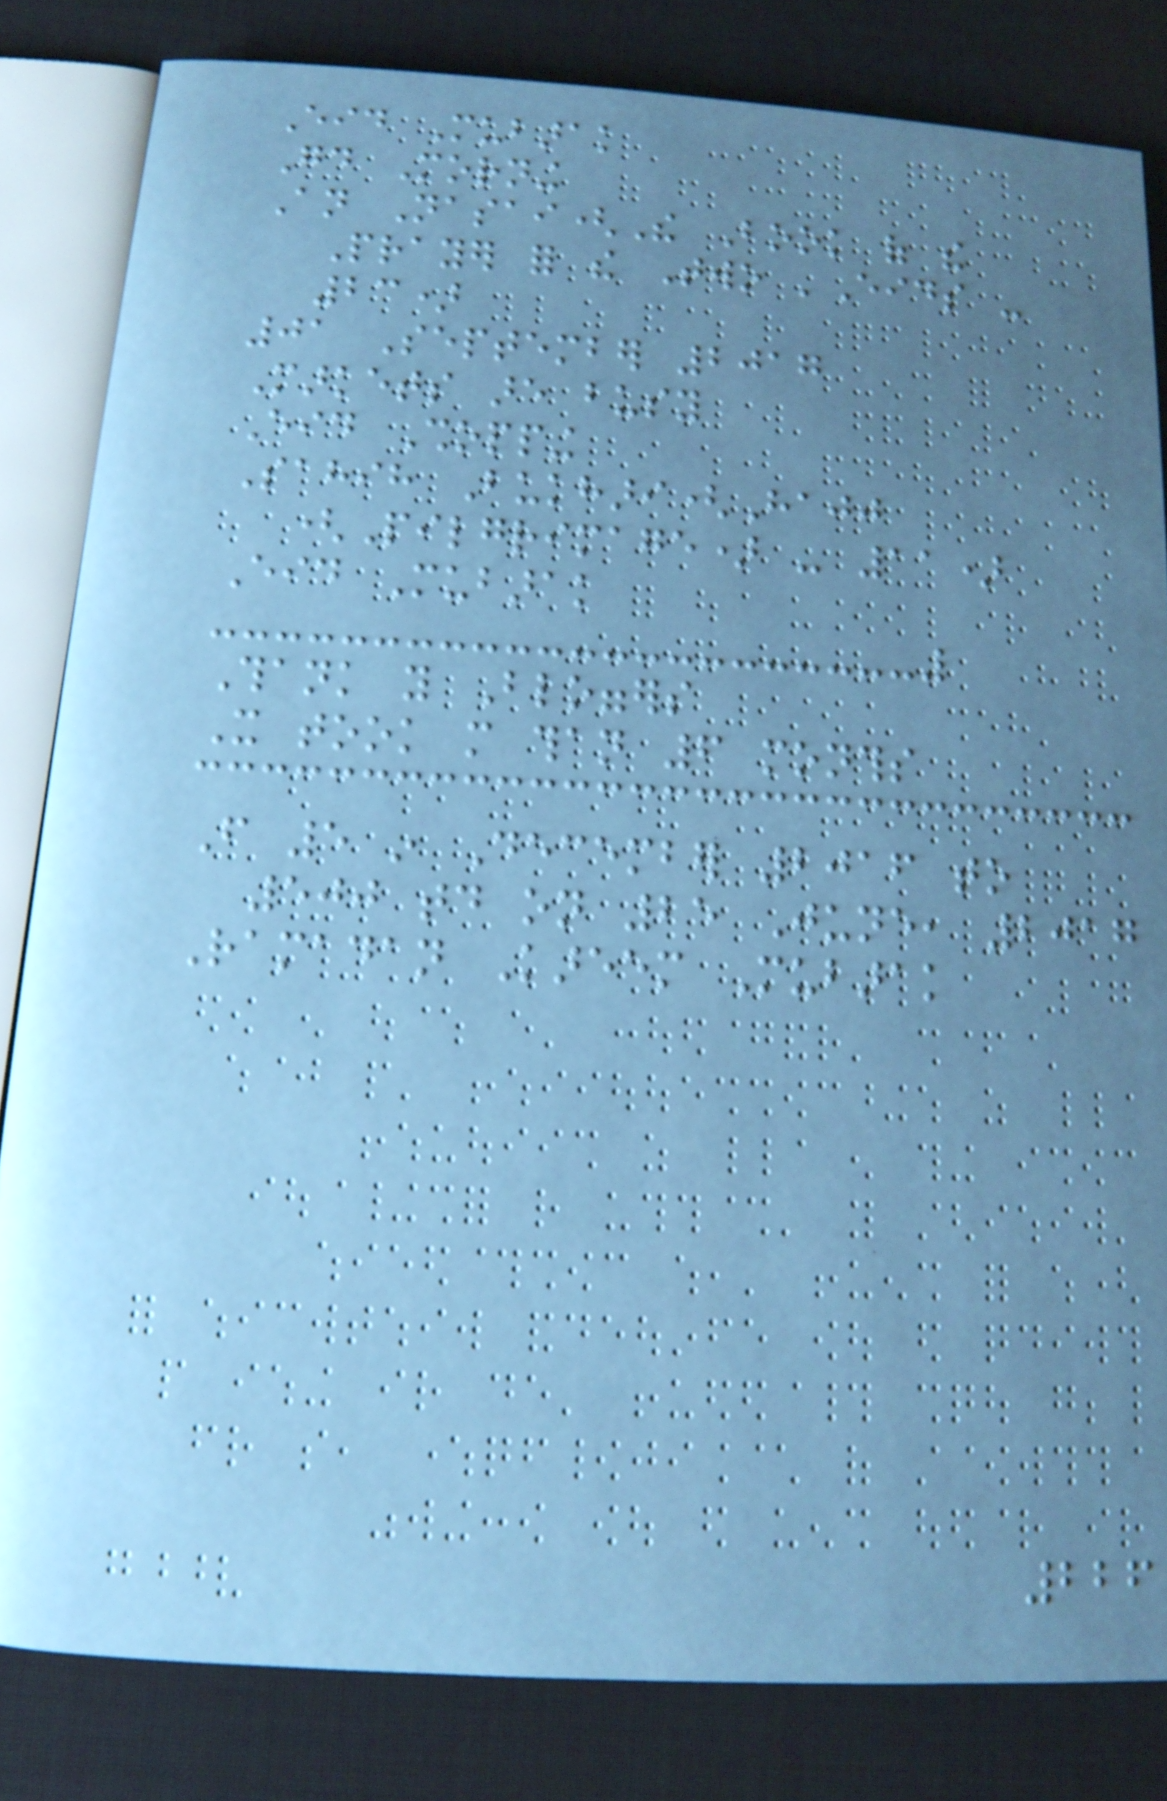Eid Mubarak
Good Morning
An Nasai(The Book of the
Prayer for the Two 'Eids -
23)
01 September 2017
Markets are busy
Eid Shopping
Sahih Bukhari(Hajj
(Pilgrimage) - 11)
Eid Mubarak
Thank you Bloggers
It took more than 6 months
From 5 in December 2016 to
500 today on 25 June, 2017
Ramadan Kareem Mubarak
226
